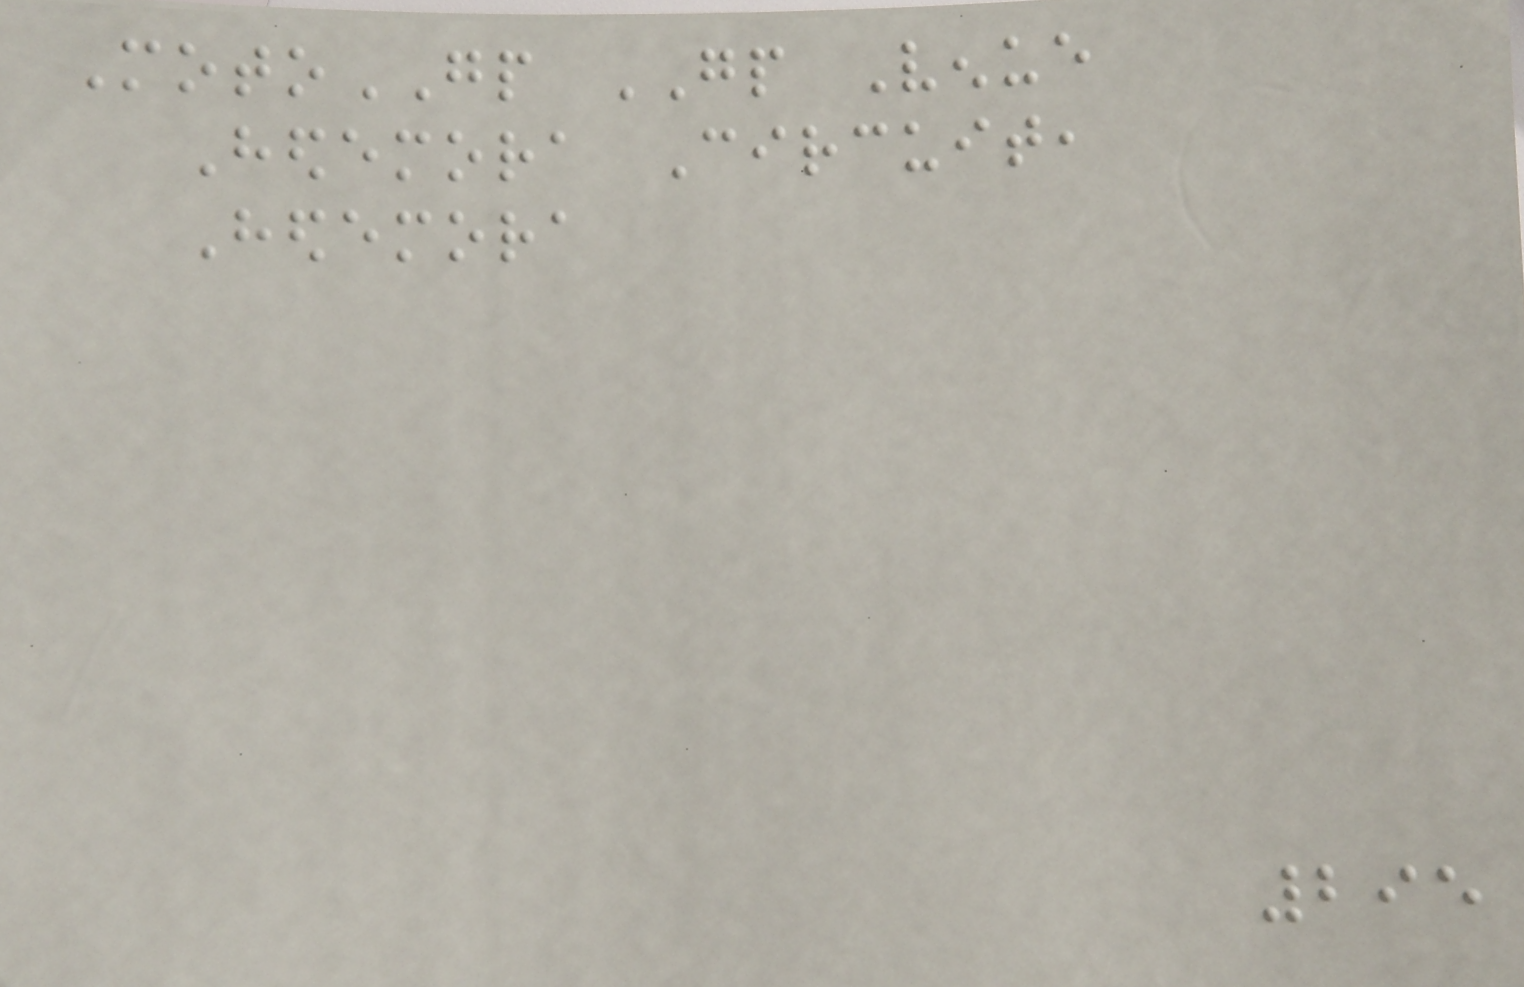MotoGP GP Venue
Hedemora Circuit,
Hedemora
295
